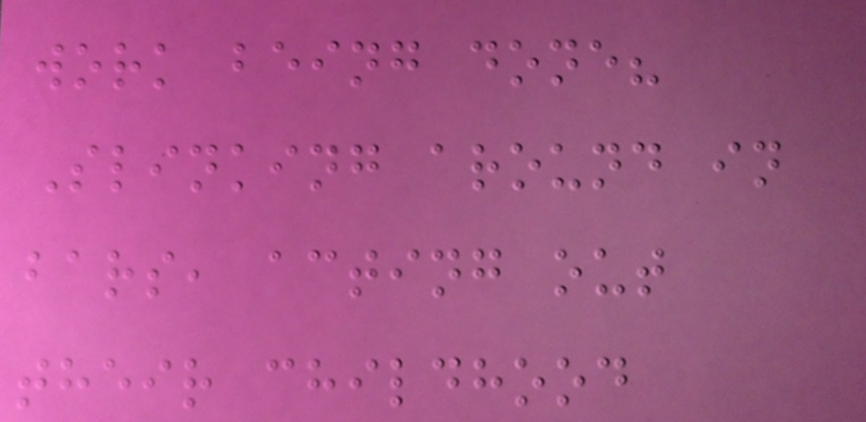work being done?
Slinking around in
bars, acting out
their childhood
